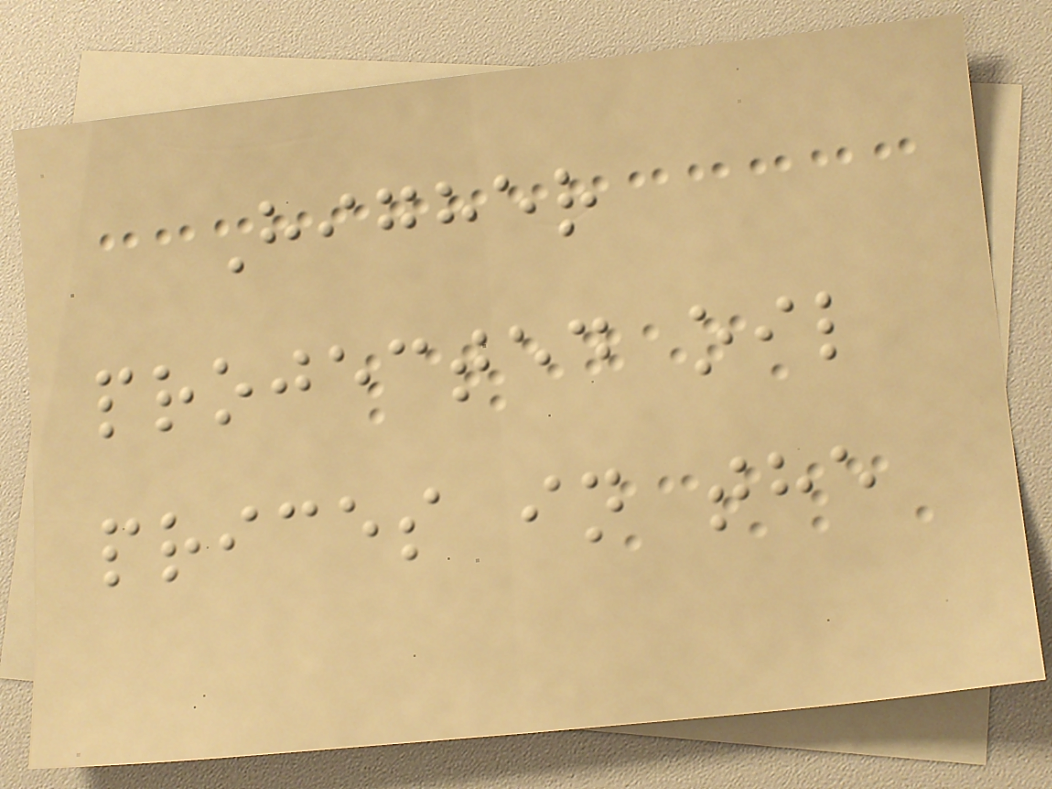Higher
projected oil
prices in the
